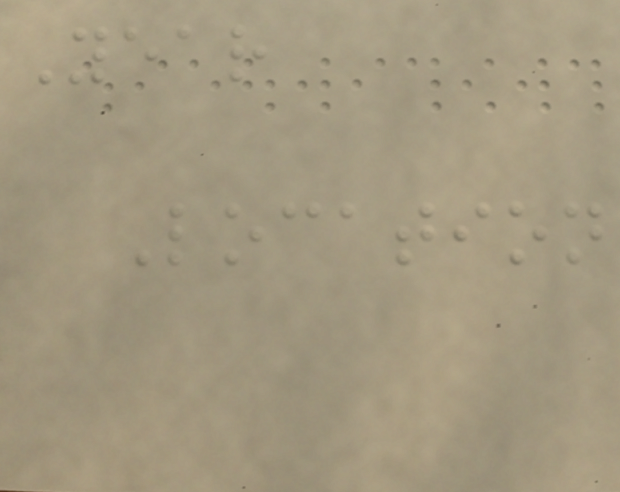Year
Location
